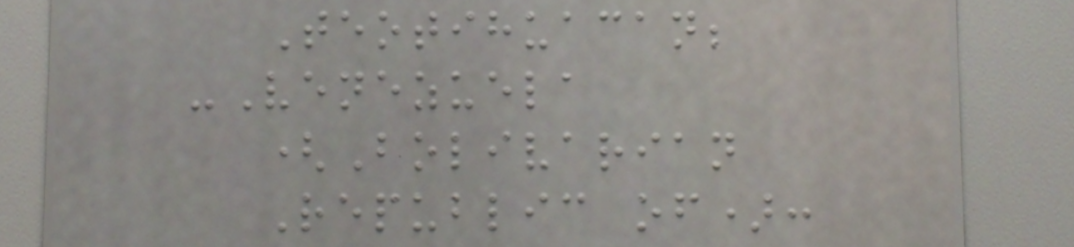Teotihuacan;
-Venezuela
(Bolivarian
Republic of):
